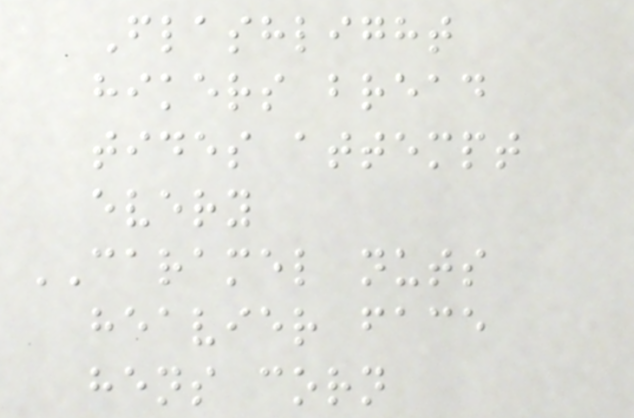Flashlight
hikers bread
tides attempt
every
CARAMEL nuts
heavier face
hens corn
